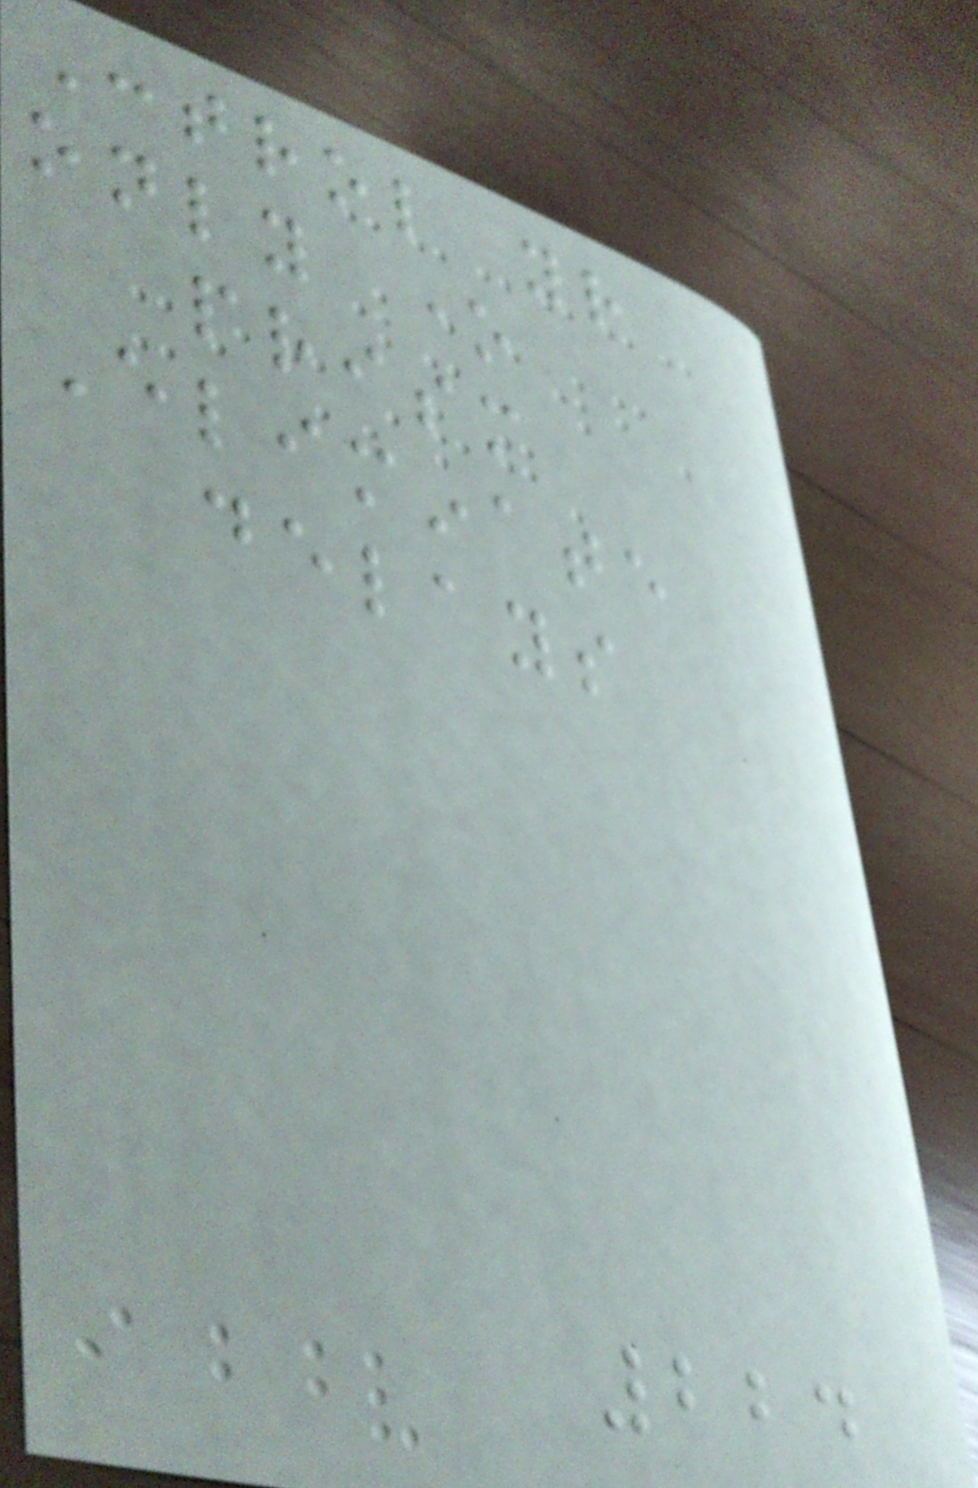Control your
only one
prism
Eliminate
delays
224
